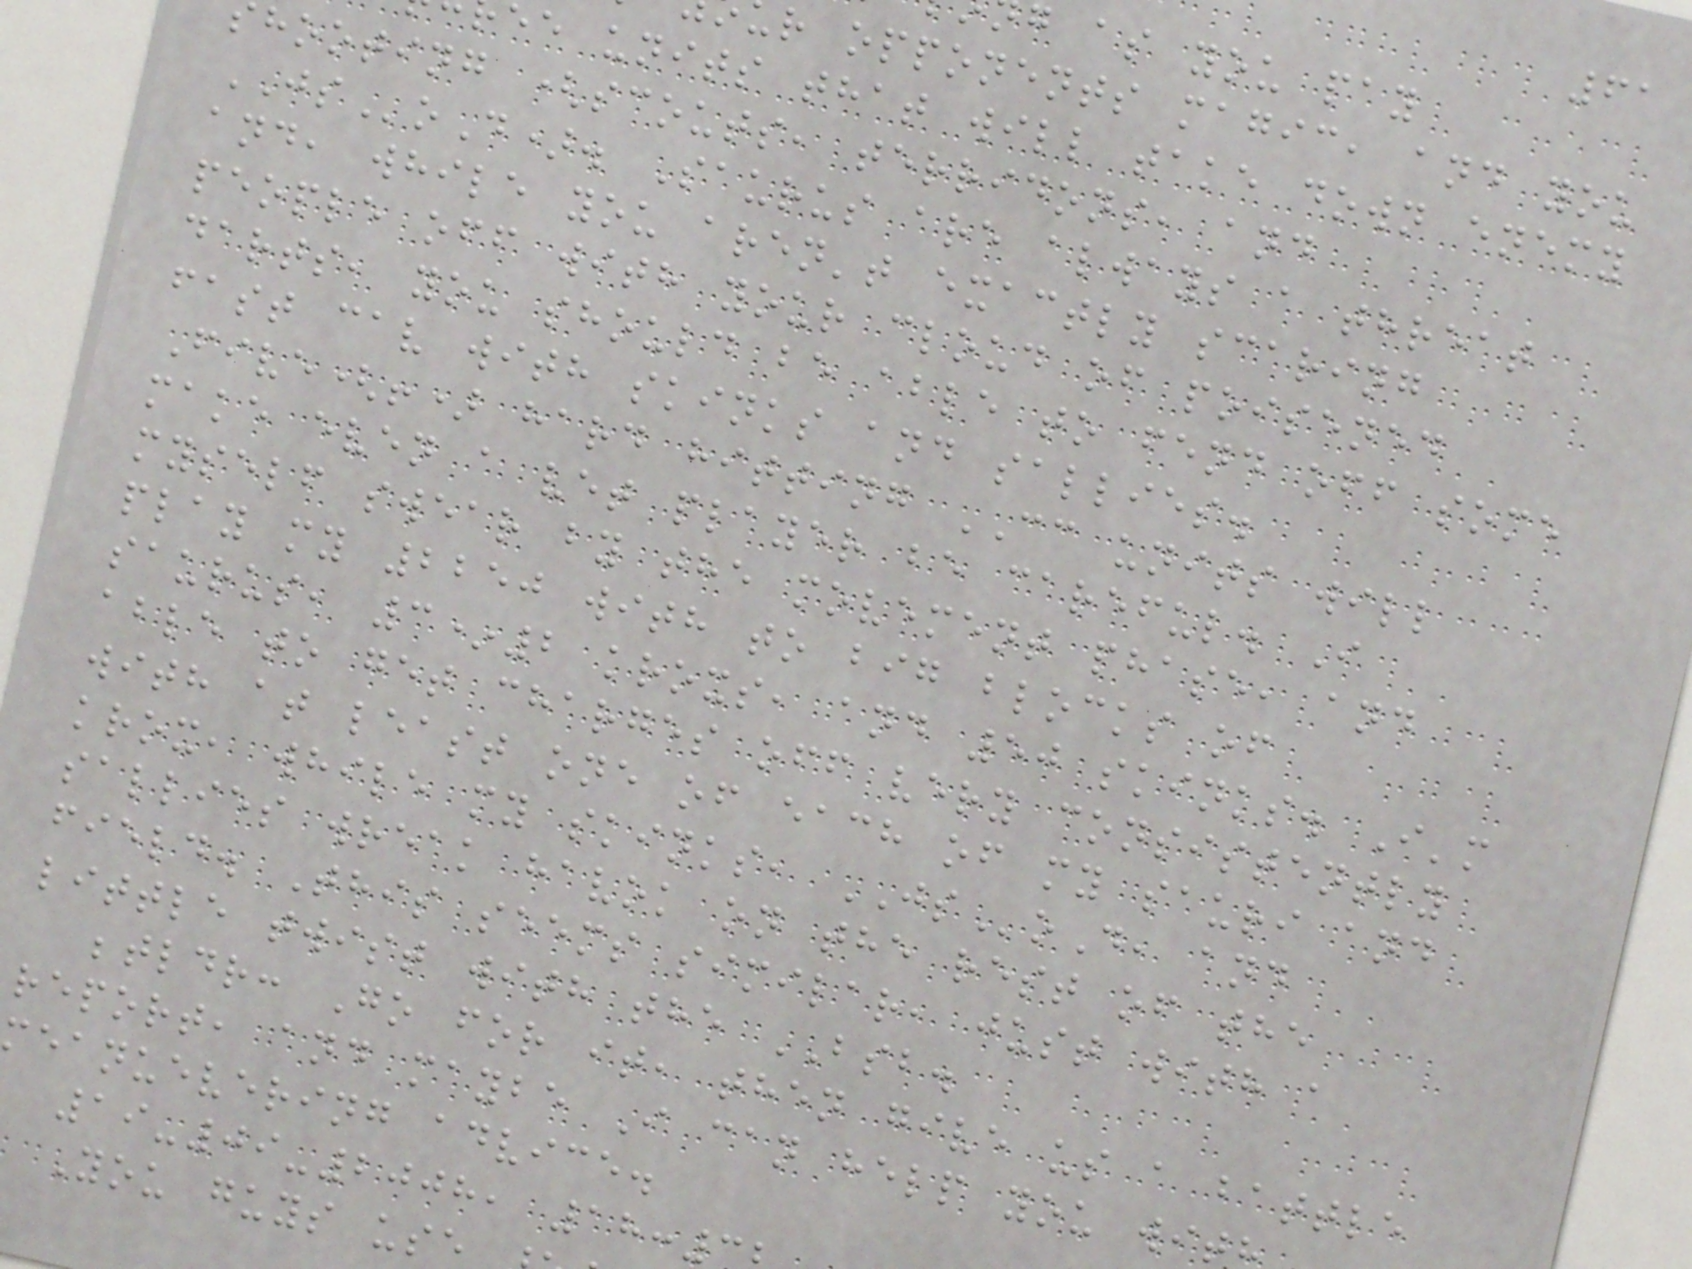61
g as you pay
r opponents magic, and you
ee units that will take down enemy
hooting (scouts, terridons, and
JSoD). Saurus are always a threat
and, while you aren't exactly scaring
people off with your cloud of poisened
darts, you should be able to fend off some
fast cav with skinks and sallies.
Five(!) hard hitting CC units will
make even a vet player be careful. I
myself swear by the movement phase, and
play my 2250 with to big blocks of
saurus, 3*2 kroxs, and 50 skinks. I'm
able to get charges off very consistently
with at least one of each of my sauri and
krox, while my skinks, JSoD, and
sallies wreak havok on the rest of the
field. This seems similar, just with a
little twist with the BSB.
;tldr: Go for it, then give us a battle
report, and maybe I can help you wit
meanuevering advice.
19-09-2008, 18:
You guys use
